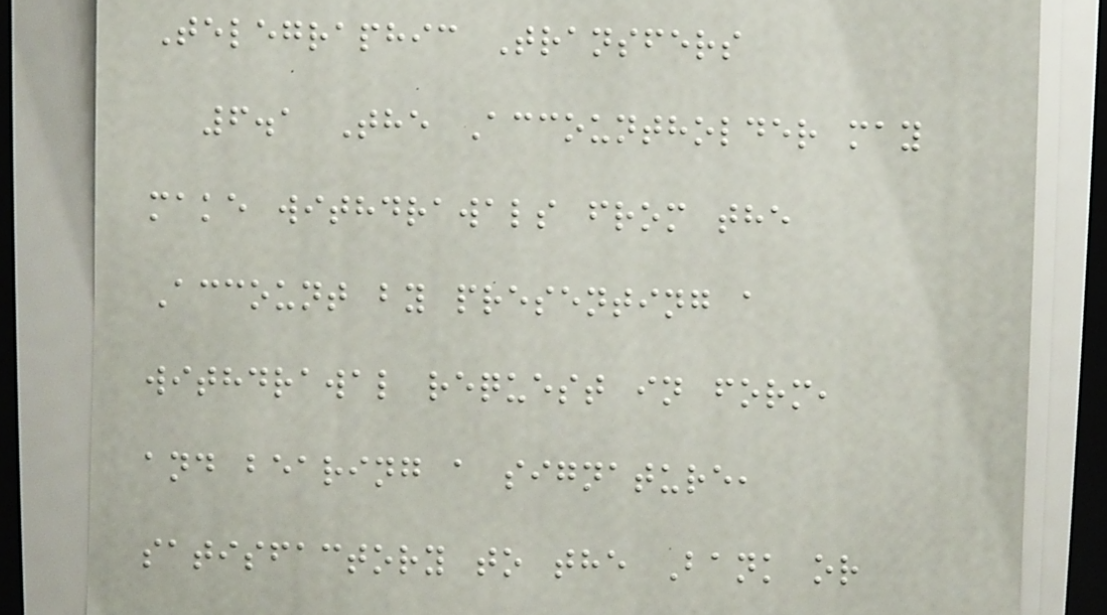Telegraphic Transfers
6.1 The Accountholder may
make withdrawals from the
Account by presenting a
withdrawal request in form,
and bearing a signature,
satisfactory to the Bank or
